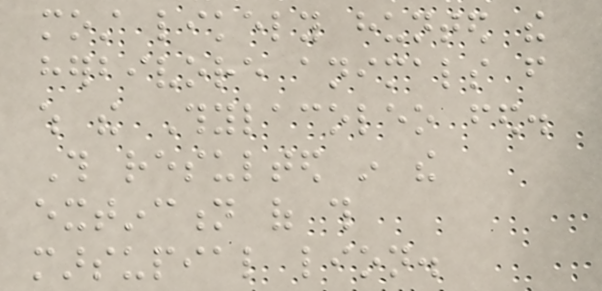most likely hunted the
herbivore animals from
which the Thylacoleo fed.
This resulted in the
extinction of this
marsupial lion.
